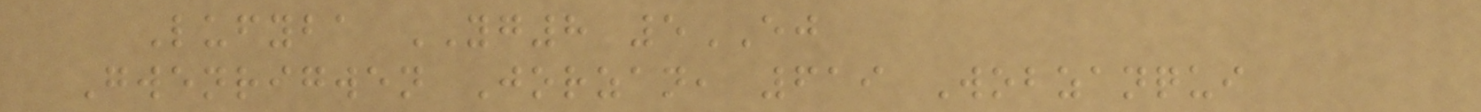Lufyba YG8 5EJ
Gwenrigwen Jorzan, 619 Wobzanqui
